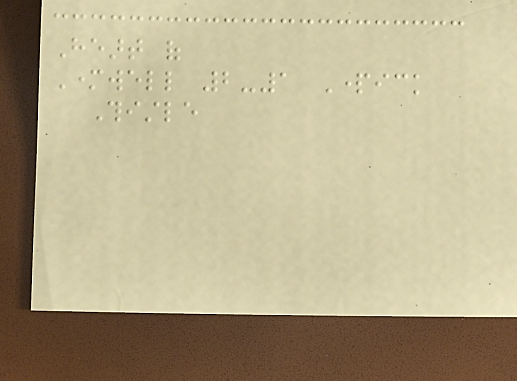Heart of
Motherwell 2-1 Partick
Thistle
